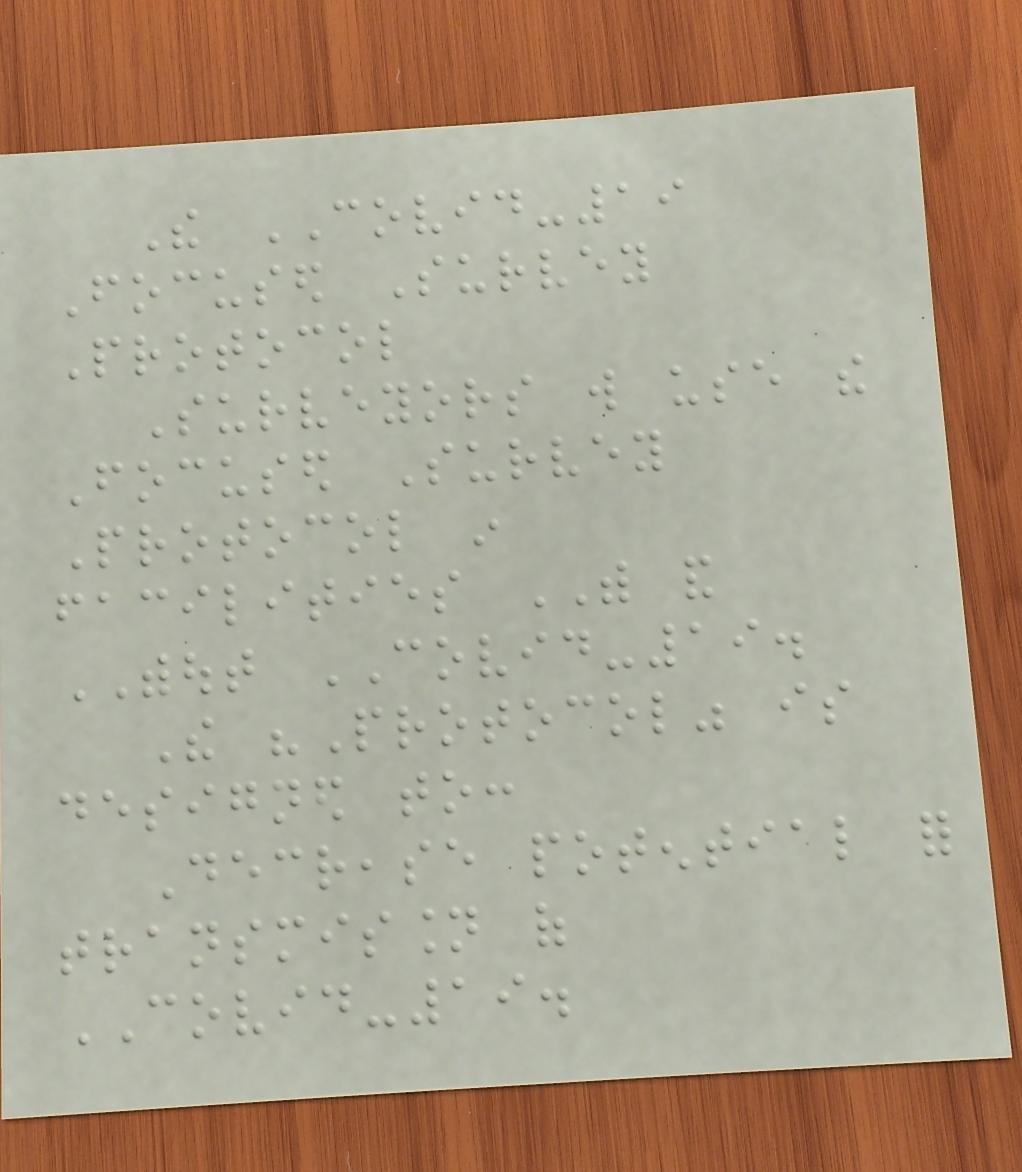The COVID-19
Focused Survey
Protocol
Surveyors will use the
Focused Survey
Protocol in
facilities WITH and
WITHOUT COVID-19.
The "Protocol" is
designed to:
Decrease potential for
transmission of
COVID-19.
